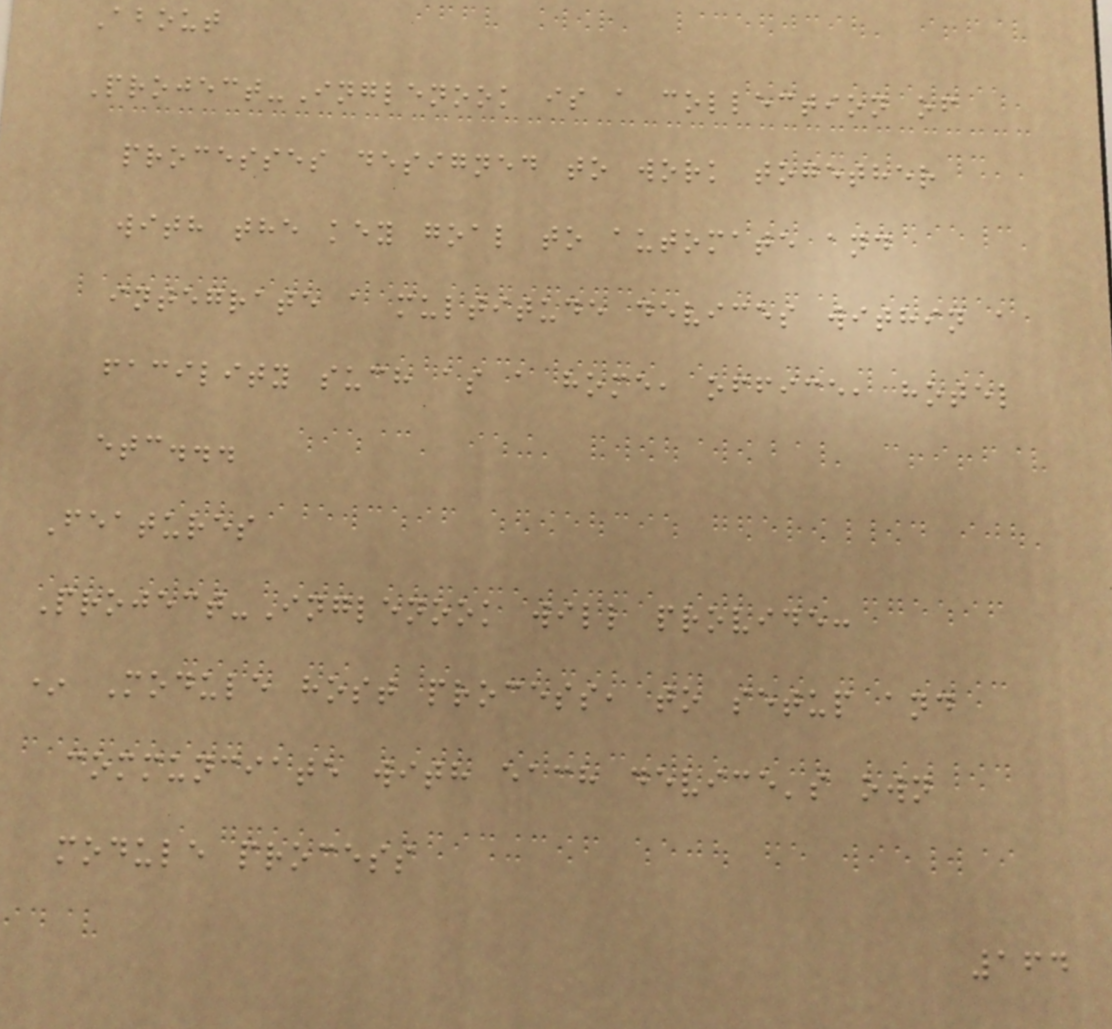About
Project-Inglenook is a collection of
processes designed to work together
with the key goal to automate and
integrate a multitude devices within a
facility such as a home, office, hotel
etc...
Features
Project-Inglenook will provide:
* Module host process, to setup and
communciate with each device's own
module process
164
